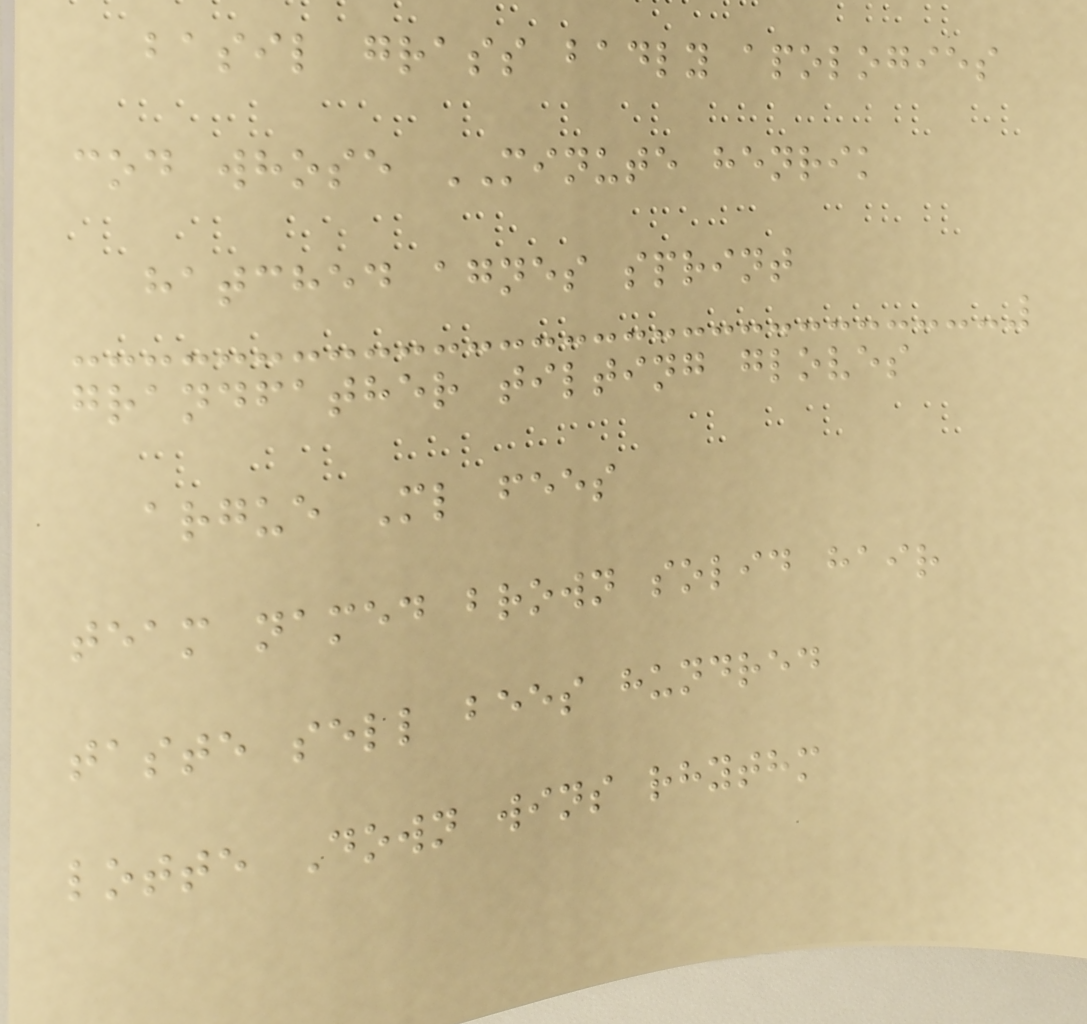basil grass badly apologies
cod whose MINUTE henrik
hatched agnes sprint
grandfather tilting gloves
argue Ml fees
team named brown solid hair
taste sell bees hundred
lotte Down wins rhythm
